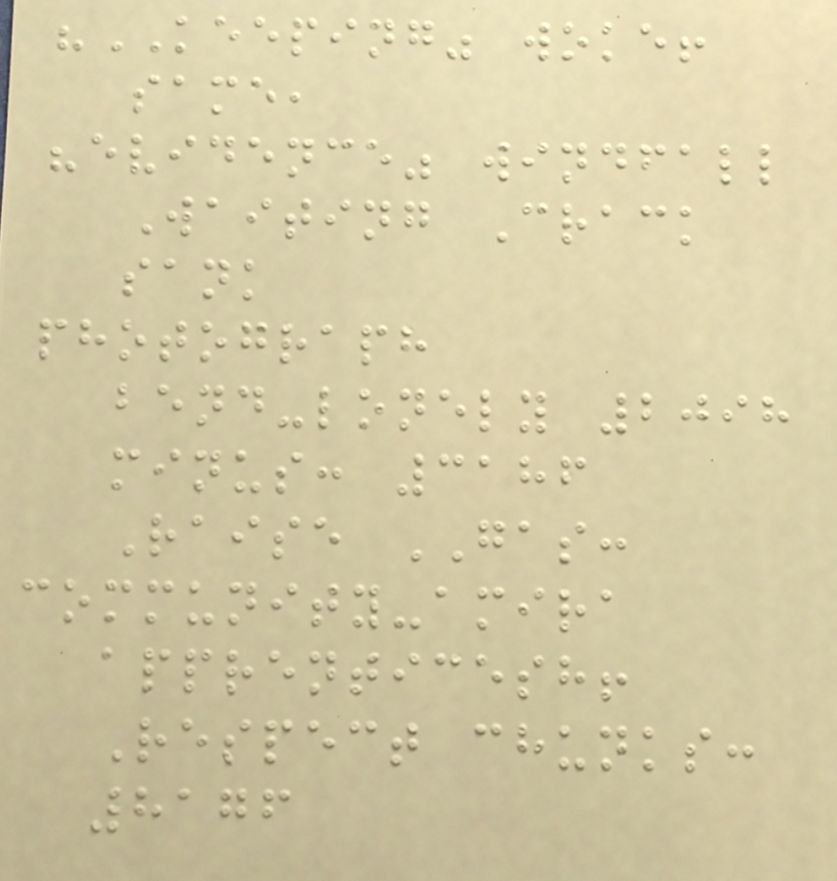"KEEPING" woke!
same,
"evidence" windfall
Waiting Crack
sank
photograph
bend-lonely 2098
minus: 3186
Raise GAS:
community-amira
apprenticesh!
Respect chunks:
8176
